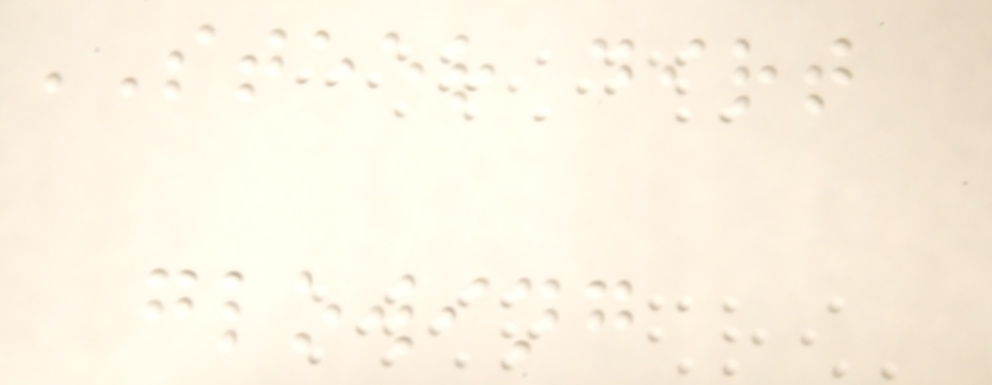STEER dirt
glowing
